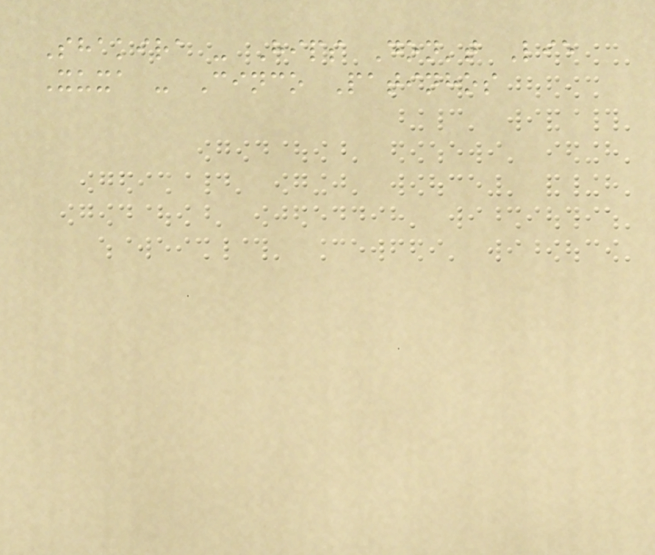Shakira - Hips Don't Lie
Xuxa - Cinco Patinhos
